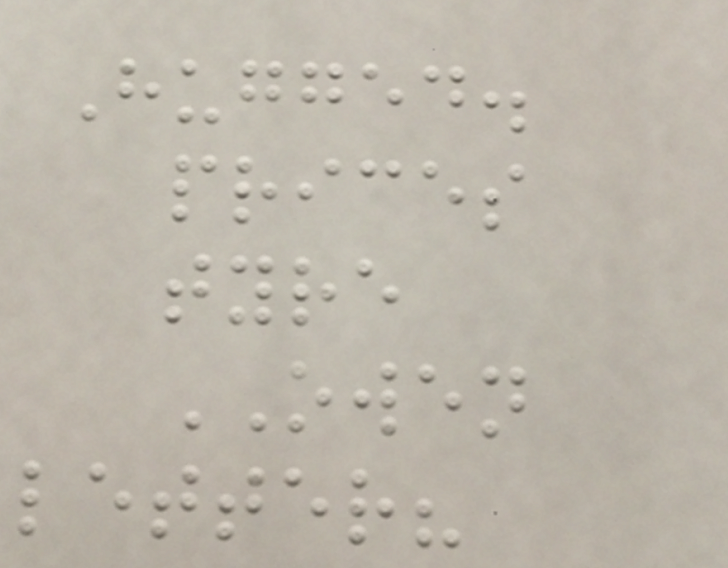Hugged.
prices
tyre
OWEN
letter?
